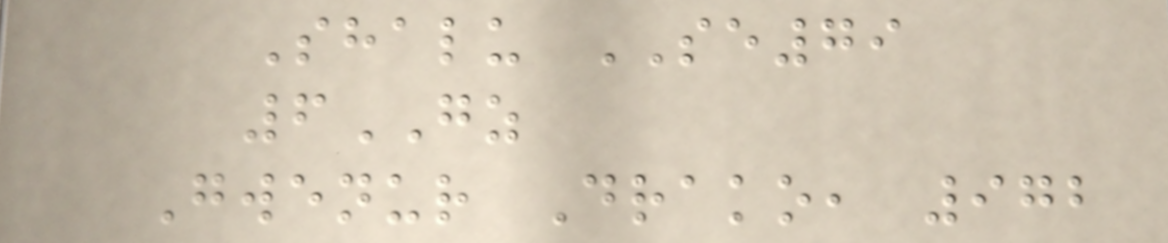Shalu SE79
6GZ
Gwenur Drako, 972
